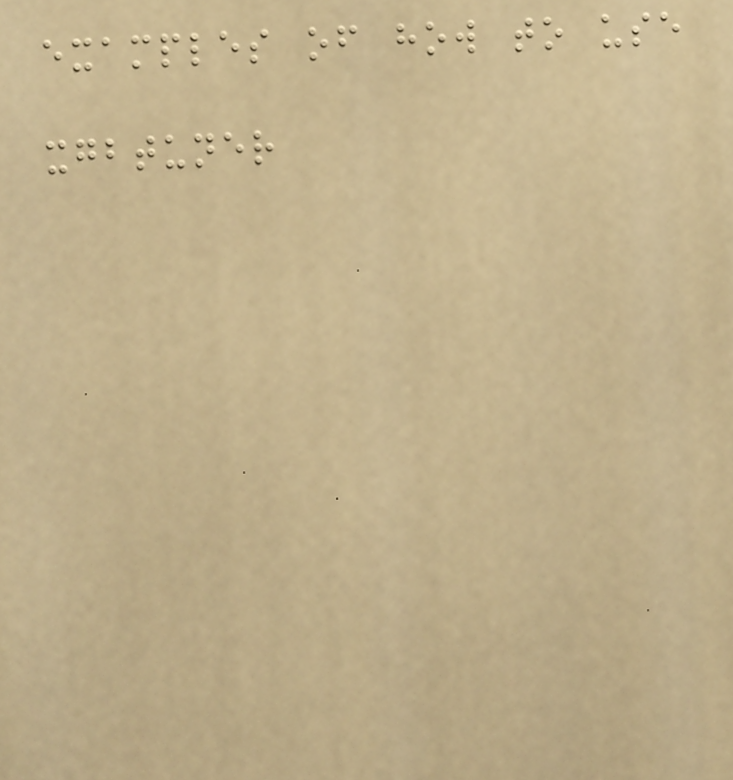examples of how to use
xgbtuner
